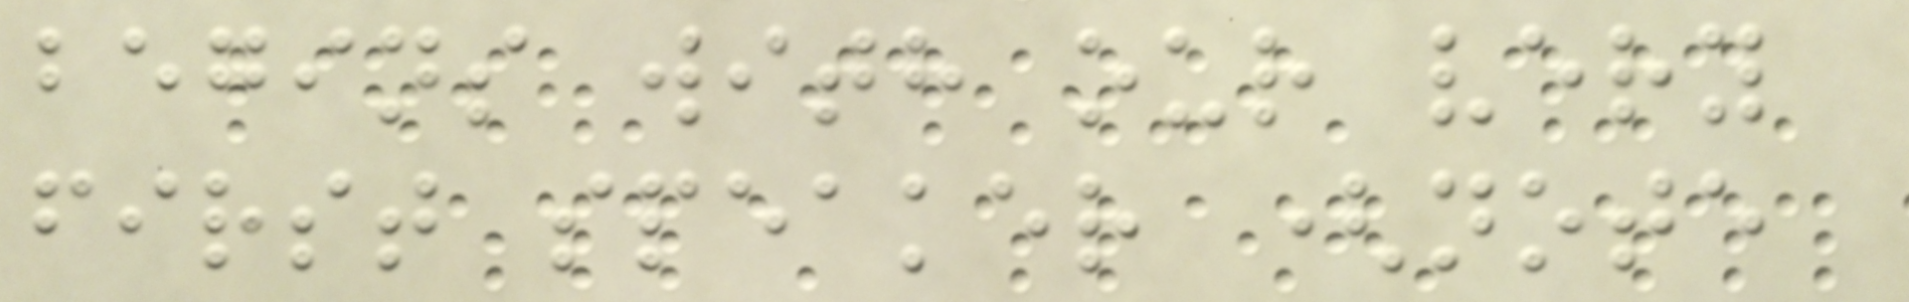begins with our very
first speaker (note
